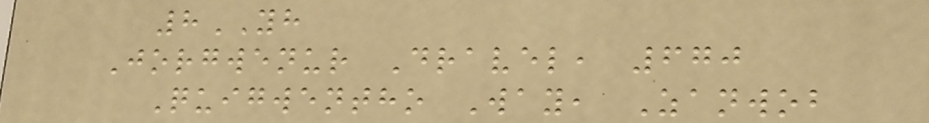8YH
Jorgwenur Dravel, 670
Quigwentho Way, Zanwob
